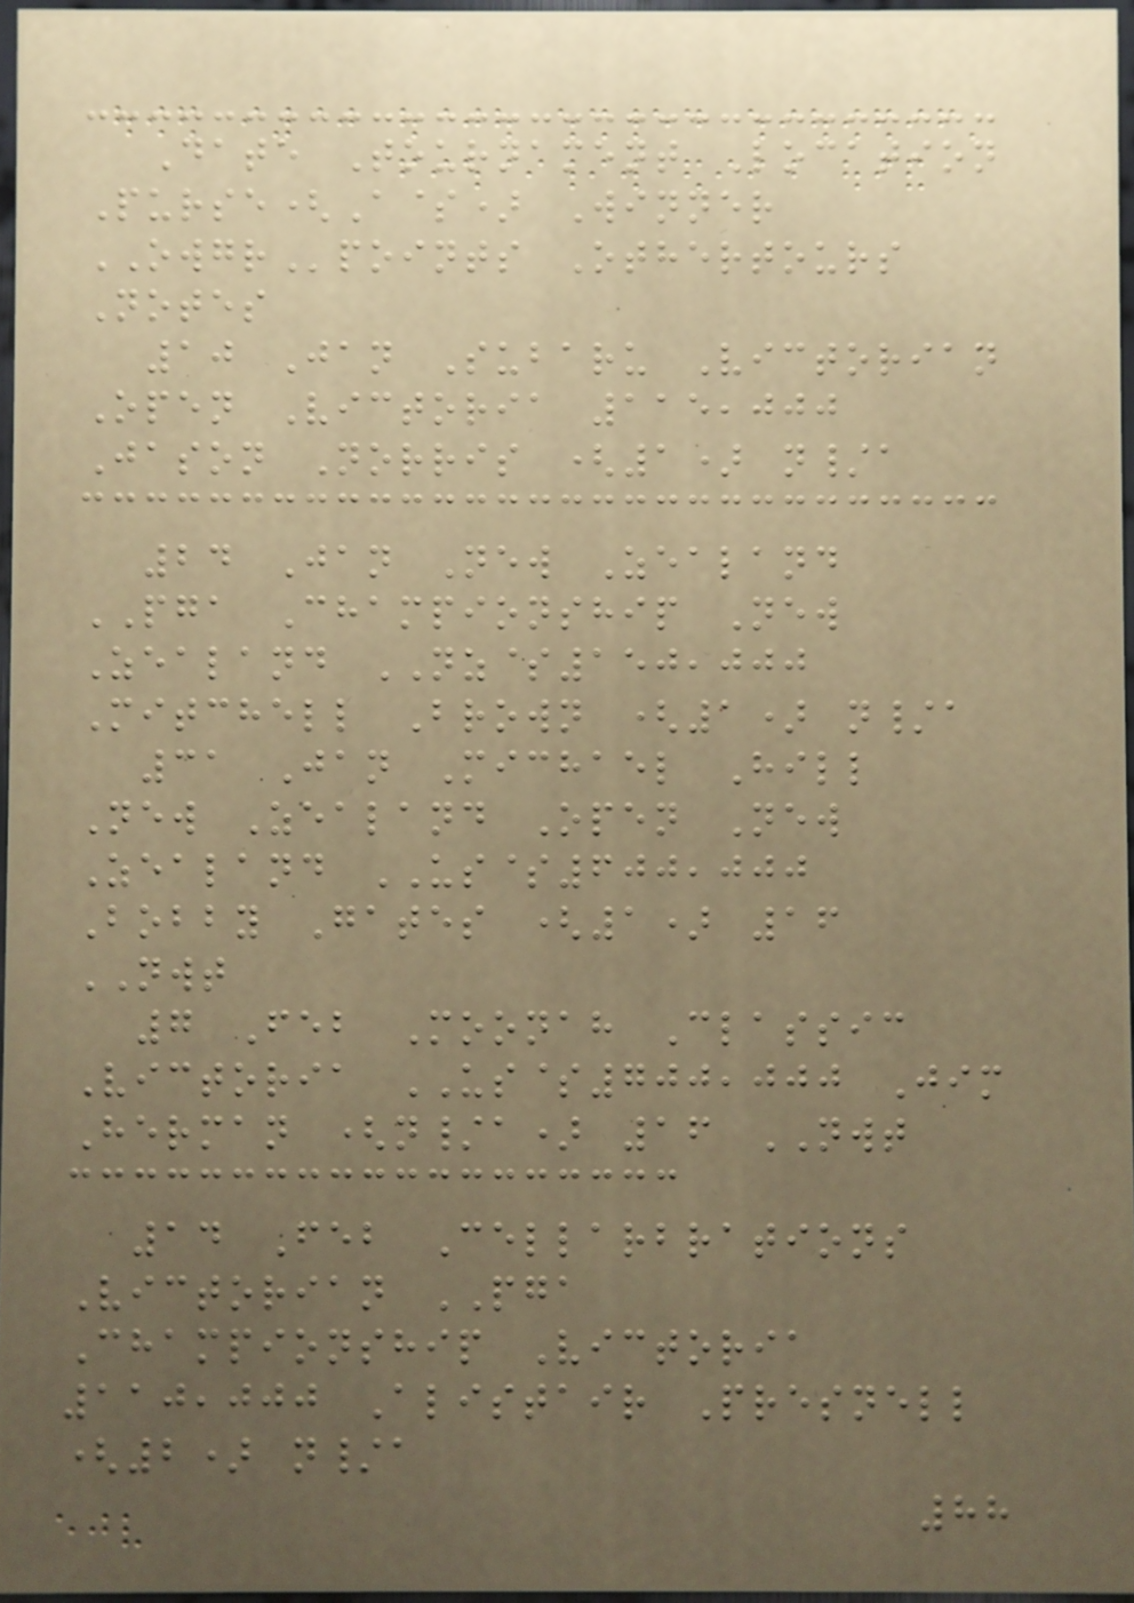Date Tournament Location
Purse(A$) Winner
OWGRpoints Othertours
Notes
10 Jan Subaru Victorian
Open Victoria 115,000
Jason Norris (1) n/a
24 Jan New Zealand
PGA Championship New
Zealand NZ$150,000
Mitchell Brown (1) n/a
31 Jan Michael Hill
New Zealand Open New
Zealand US$600,000
Bobby Gates (1) 16
NWT
7 Feb Moonah Classic
Victoria US$700,000 Jim
Herman (n/a) 16 NWT
14 Feb Cellarbrations
Victorian PGA
Championship Victoria
110,000 Alistair Presnell
(2) n/a
88
